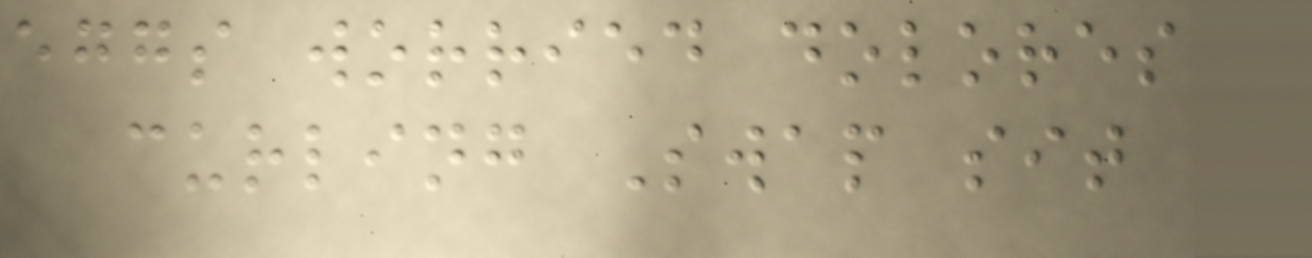eggs worried dolores
curling Swap sit
